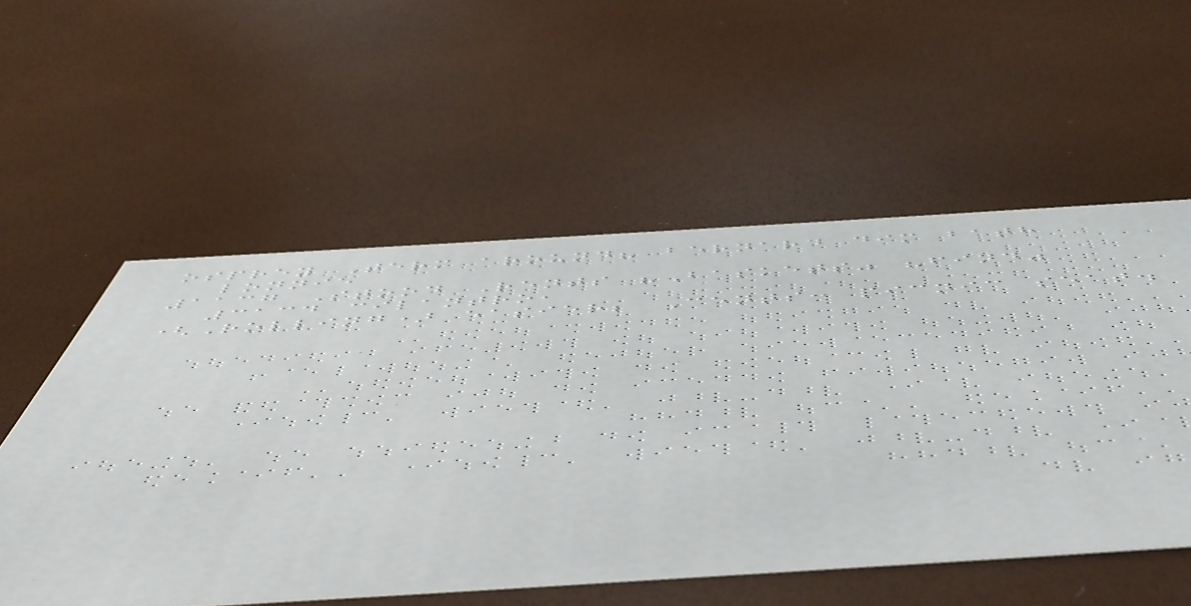osprey Term around? bernard dim bath
lonnie
1137 Stood Rents "Baskets" "find"
3134 cilantro,
(Rolling) easier; Cents: picnic seat.
